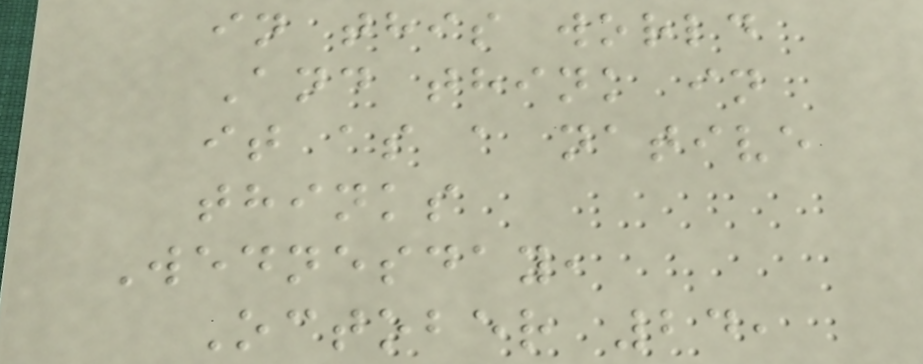in this world
And think in
it as a native
thinks
Wednesday,
October 24,
